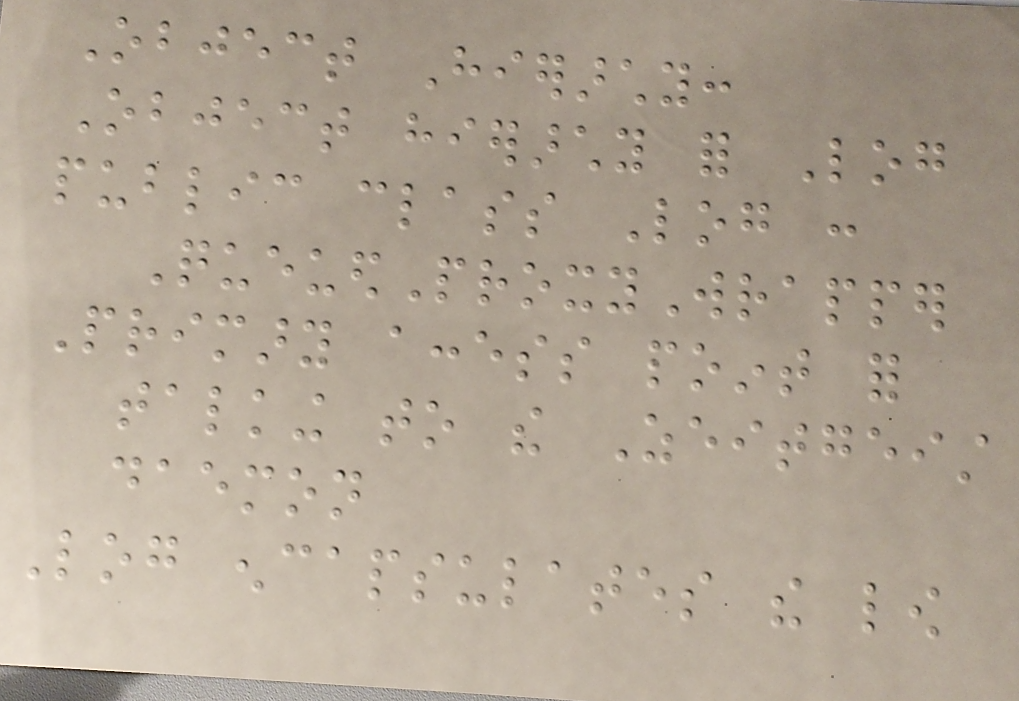Object Hierarchy:
Object hierarchy for Log
public class Log :
QueuedProxyWrapper
Primary access point for
talking to the Zeitgeist
daemon
Log encapsulates the low
